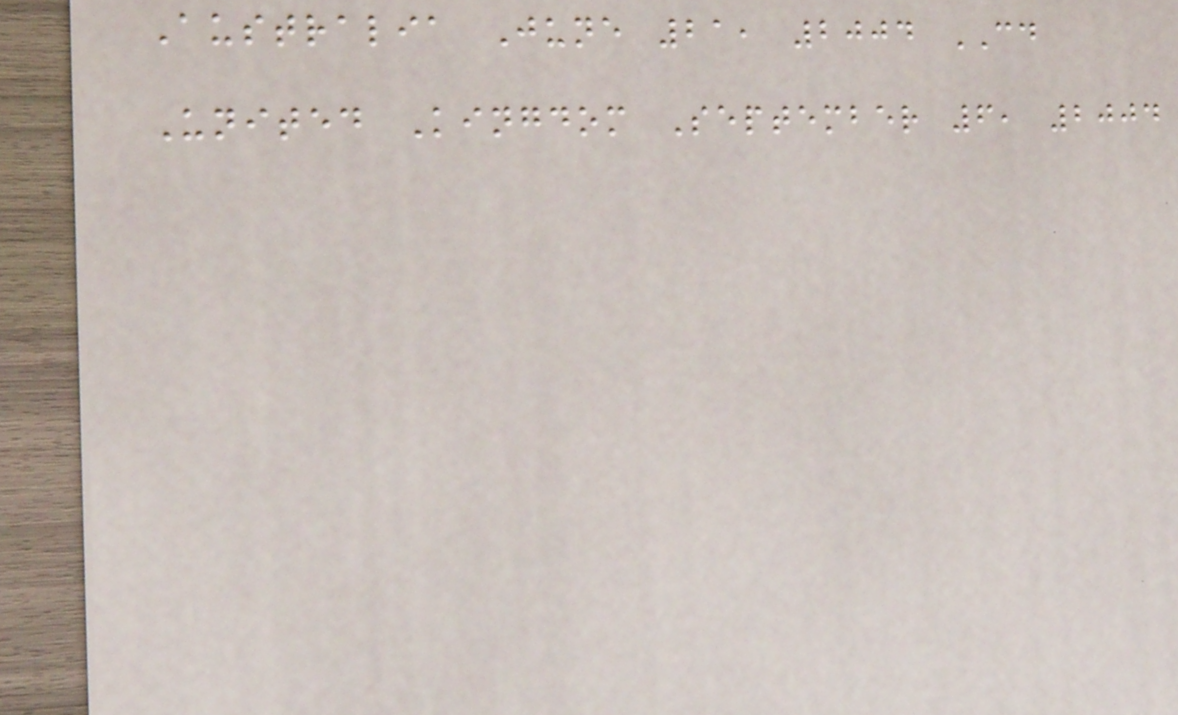Australia June 21, 2004 CD
United Kingdom September 6, 2004
